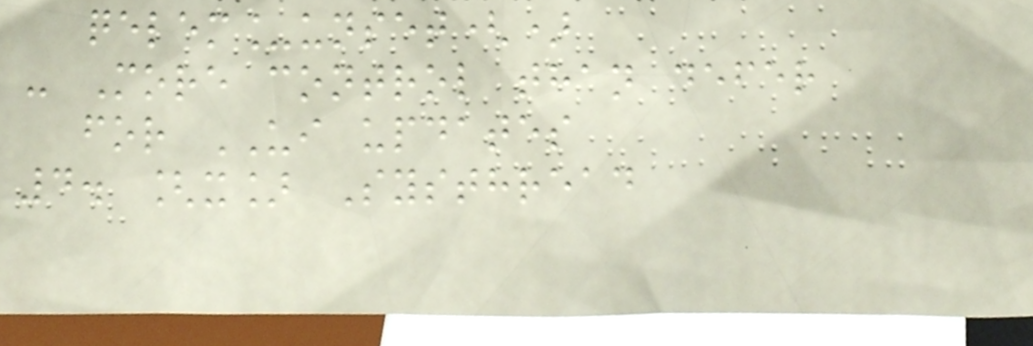qelem_unset()
- More control than defer
for UI updates
4. [x] Systhread
